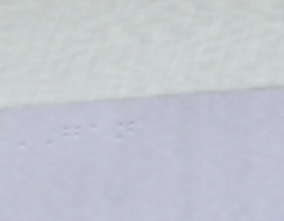GAN
